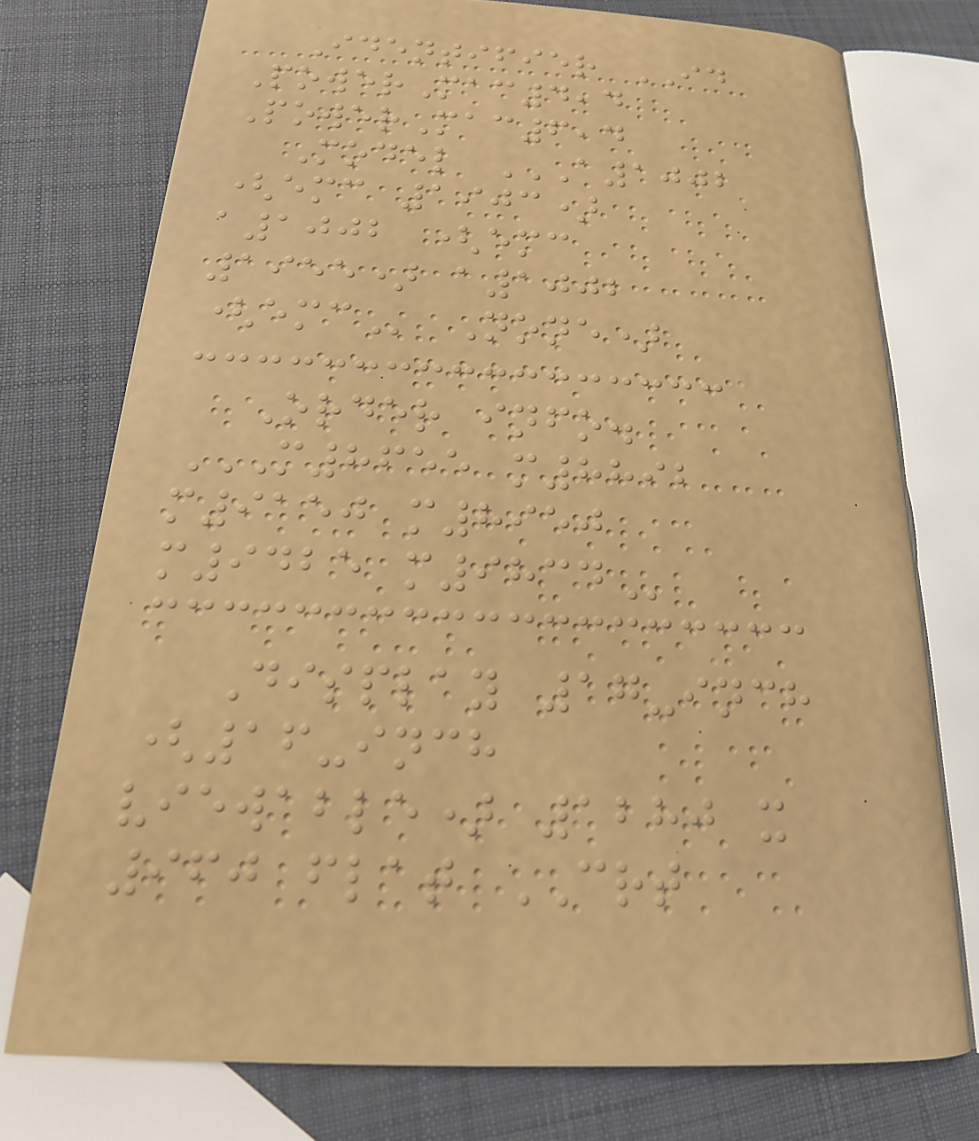Identifier ID
PowerMac4,4
PowerMac6,4
Model A1002
(EMC 1903)
A1002 (EMC
1955) A1002
(EMC None)
Order info.
M8655 M8892
M9150 M8950
M9425 M9834
Display 17-inch
(16-inch
viewable) 1280 x
960 flat CRT
